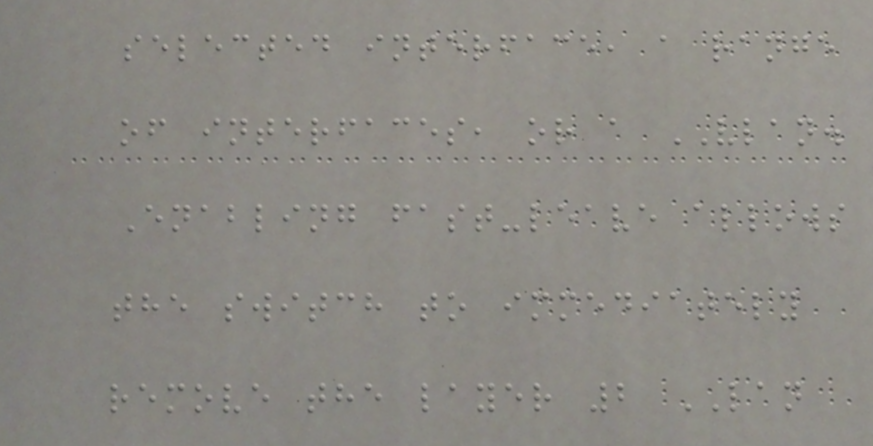selected interface, a range
of interfaces, or a VLAN.
Enabling fast-leave allows
the switch to immediately
remove the layer 2 LAN
